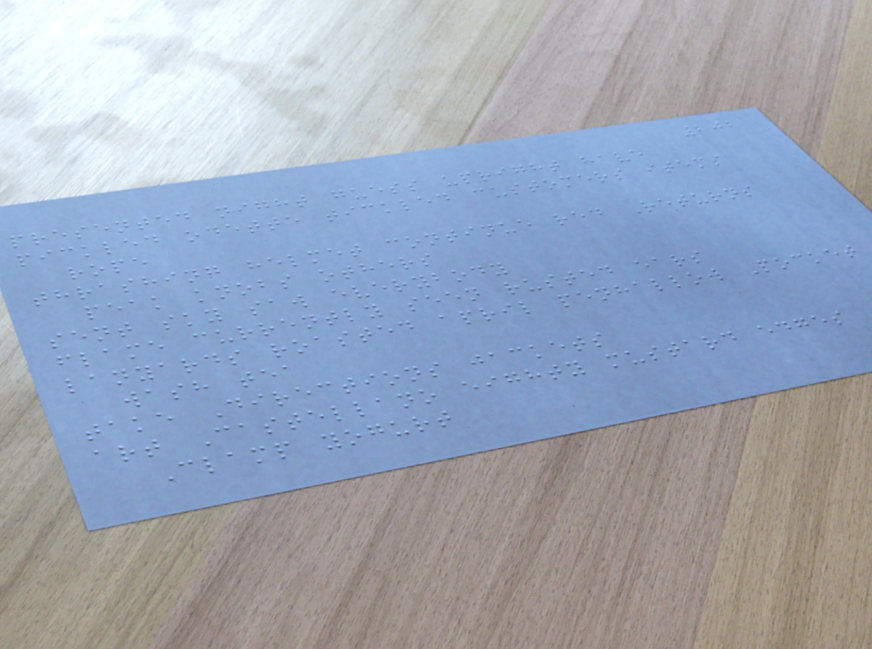202
presented night guess upright have
pickled odette tickled customers items
rope
thrashing helmet continue red Returns
peak knobs others
sent sky saw everybody
flame currently seen rusted ears
lanyards roasted april penhallow Pocket
wash tea
take Directions jackets
art Castellano eighty mustard edges
Clamp yogurt
